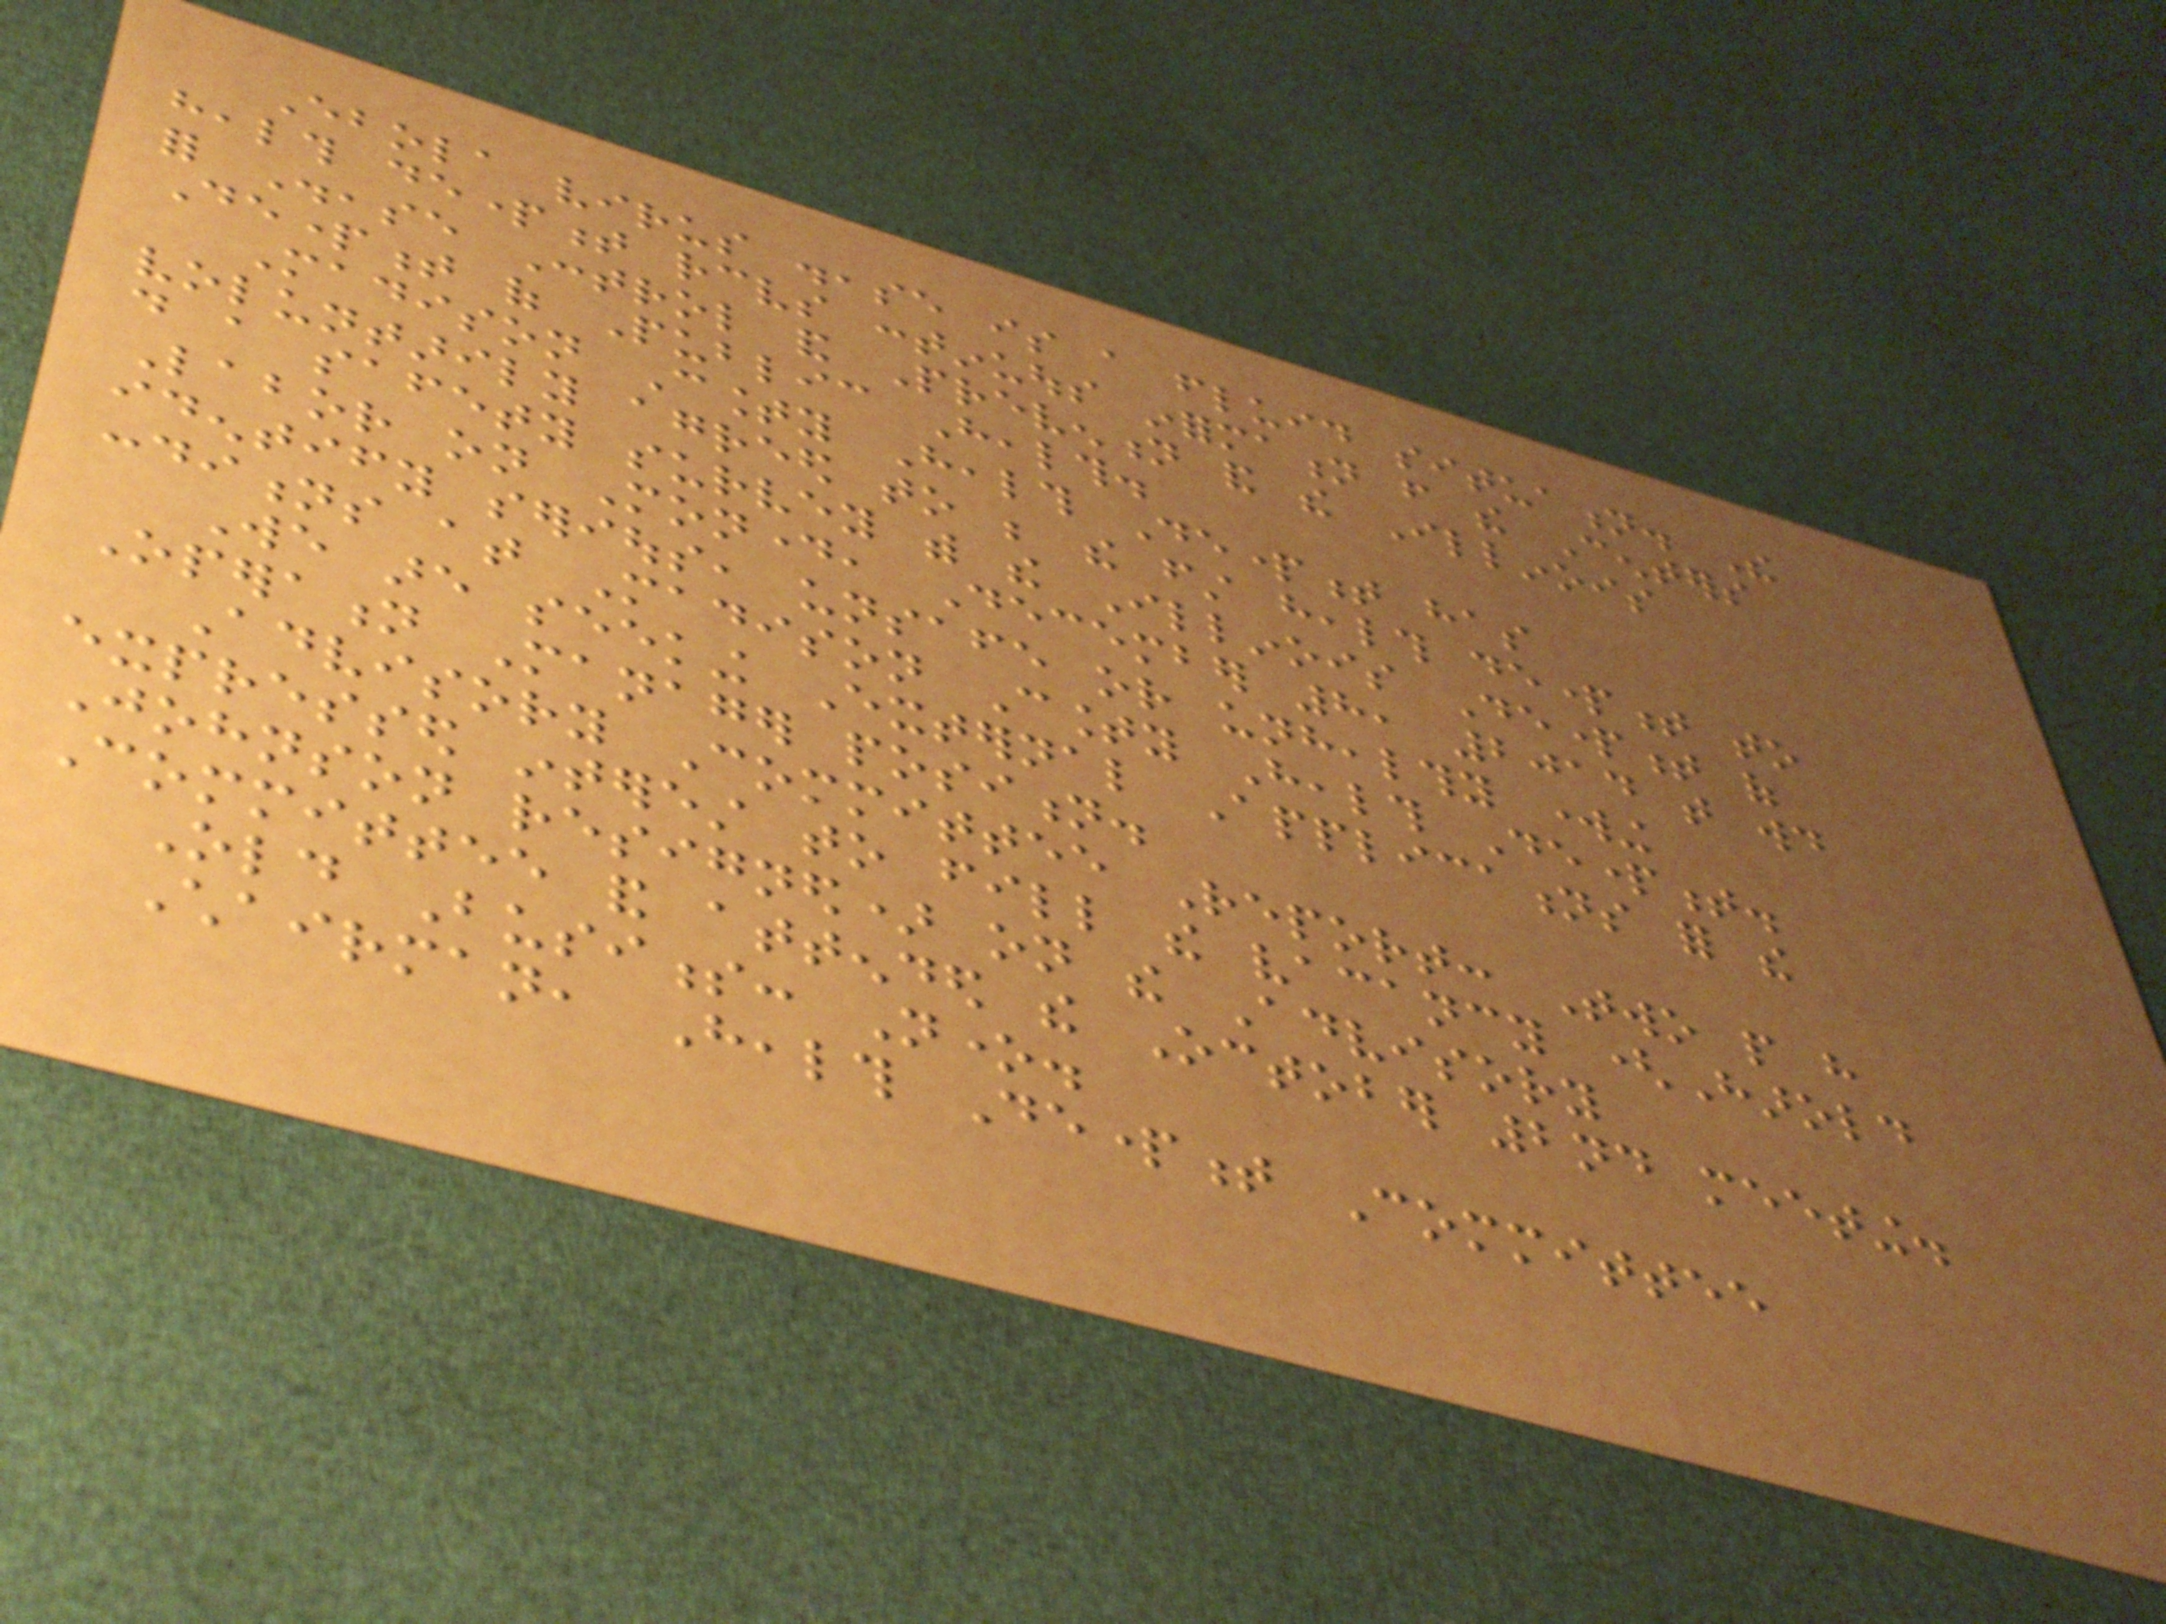Ebola virus disease is a fluid situation. The
health department receives continuous information from the Centers
for Disease Control and Prevention and the Illinois
Department of Public Health.
Madison County Health Department has
voluntarily agreed to be the first health department to
do a safety survey with the Illinois Department of
Labor on Monday, December 8, 2014 that would
identify serious, unsafe or unhealthy working
conditions at Madison County Health Department.
We are seeking External Applications for the
Operation Manager position.
Advisory Committee Report: Two people have
expressed interest to fill the vacancy (Harold
Johnson resigned) on the Advisory
Committee and attended the October 2nd meeting.
Old Business: None.
Chairman, Health Department Committee
